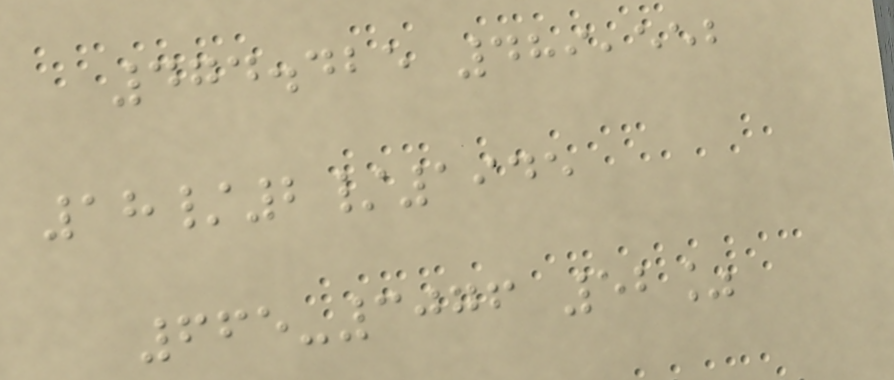474.425 489,552
18/2/1945
665-3076 52%
